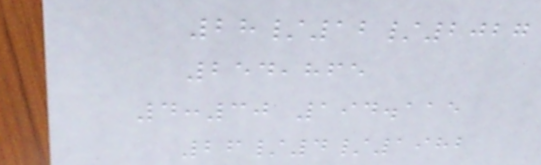28/12/2027
254,865
4:30 194.115
26/4/1982
